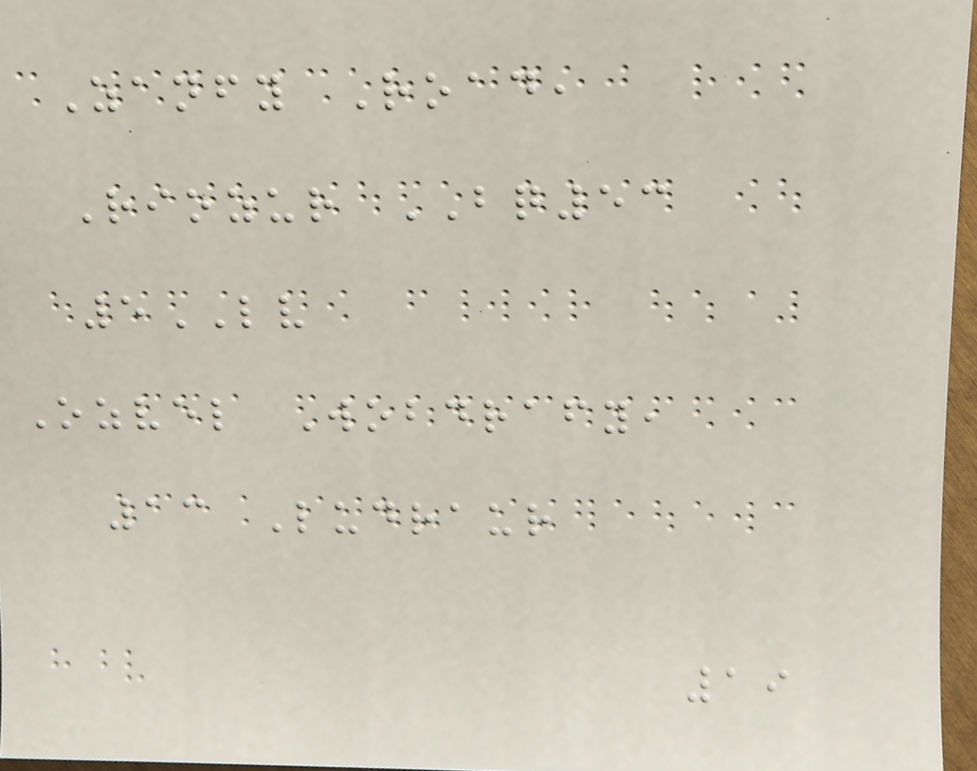Zanfy Road,
Riozur BQ53
5LV
Ozvel Wobdrafy,
13 Ludraur
19
